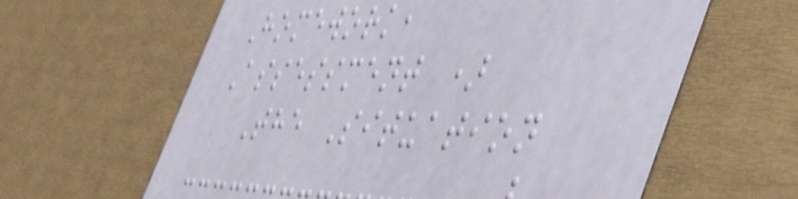Homework,
Assessment )
The Situation
